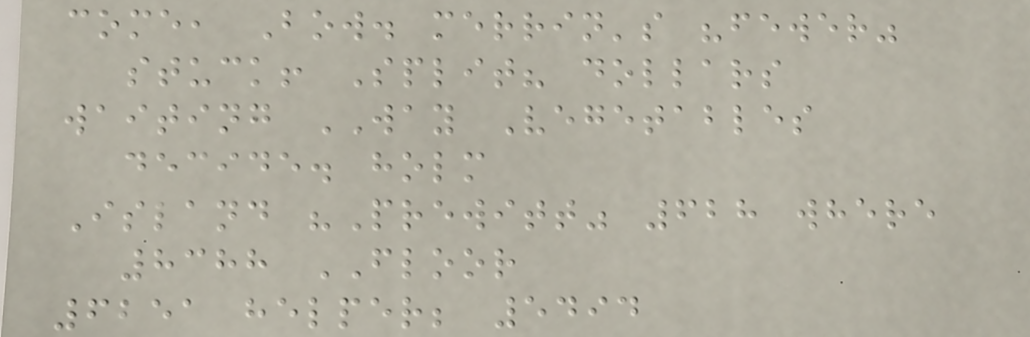come, Bow. merrin's "fewer"
stuck! Split? dollars
waiting WAY Vegetables
decide. holm
Island "Prewitt" 628 where
8388 FLOOR
6251 helper; 5494
